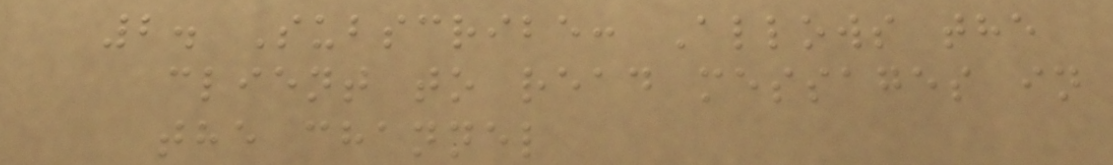2. Subscribe: Allows the
client to read messages in
the channel
